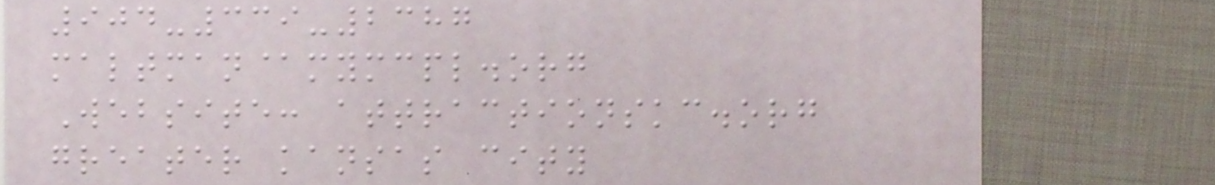904-339-2387
maltman@mymcpl.org
Website: attractionskc.org
greater kansas city
